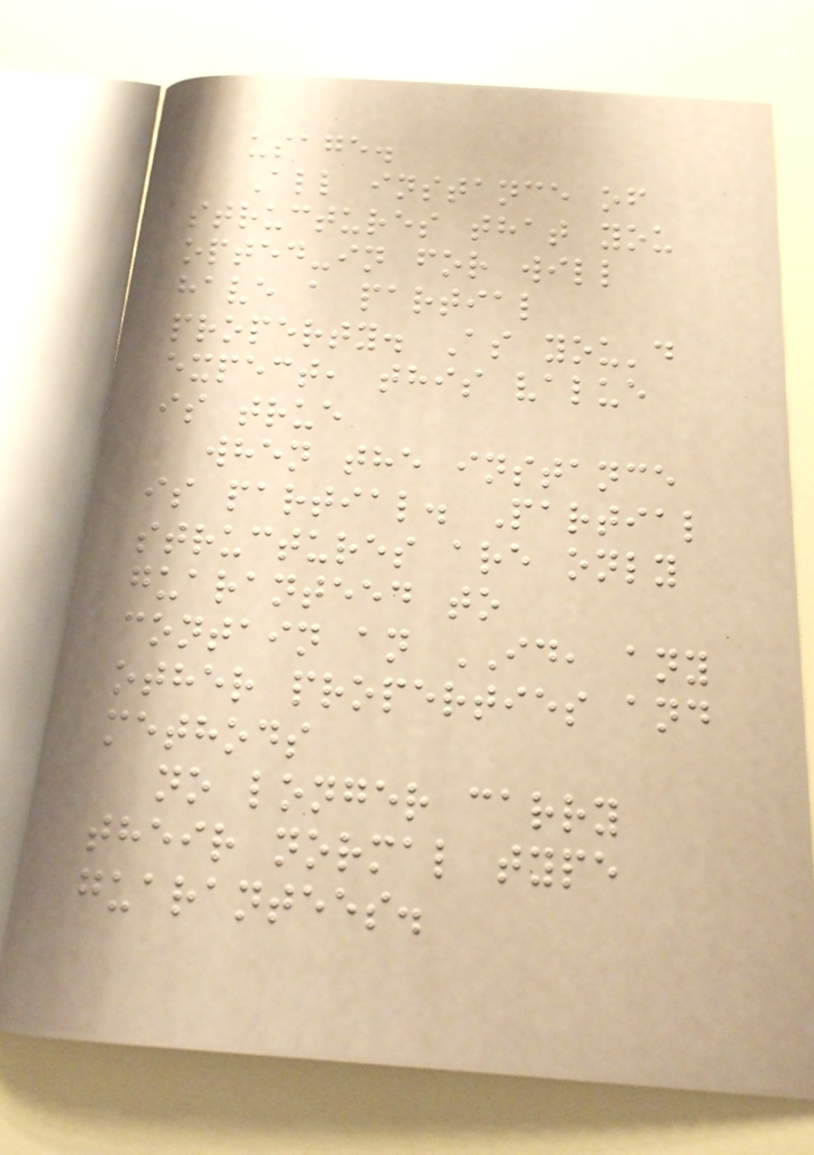usage.
All instance of
structures that you
opted-in for will
have a partial
property. As you'd
expect, this value
is true
when the instance
is partial. Partial
structures are only
guaranteed to
contain an ID, any
other properties and
methods
no longer carry
their normal type
guarantees.
